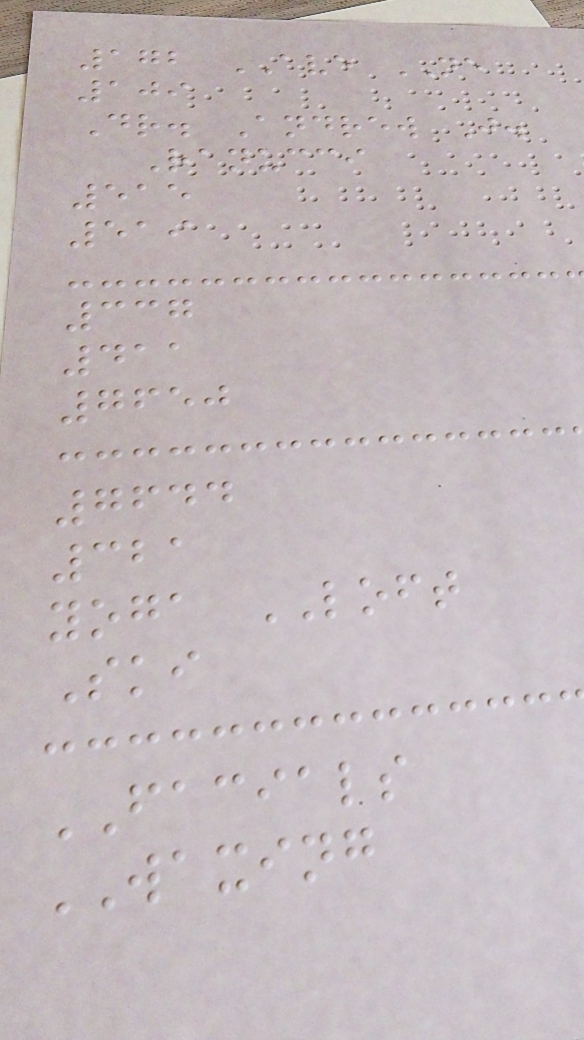172 AVE NE
109
Dr. Andrew J.
Ranucci
515
519
337
411
7650
7644
321
yoga LOFT
Ski
FACIALS
WAXING
